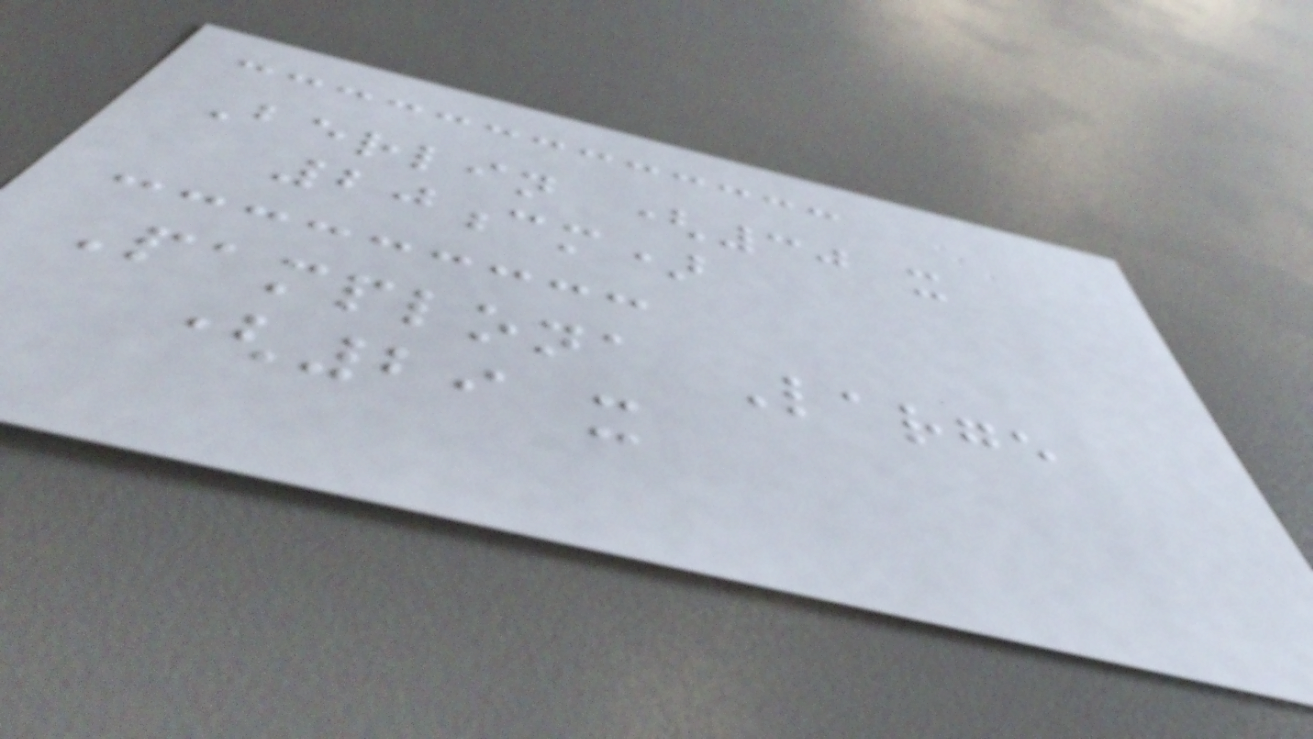Berlin (30 x
20cm)
Pamplona Large
(29 x
